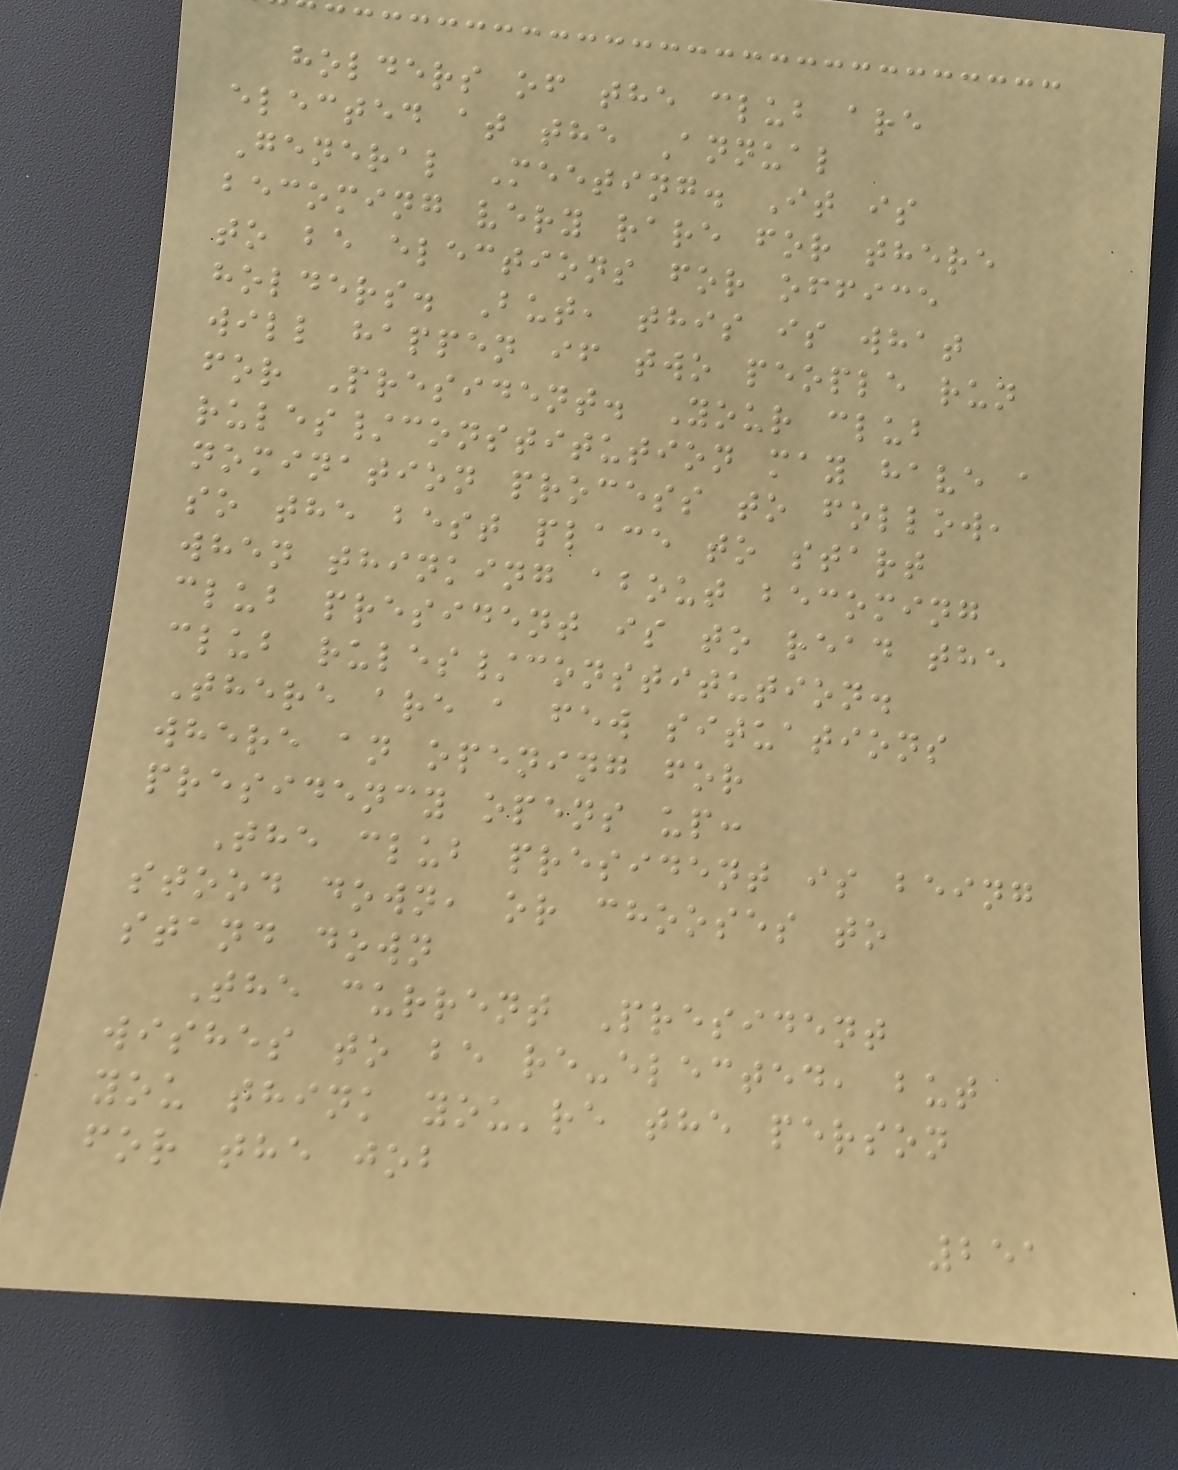holders of the club are
elected at the Annual
General Meeting. It is
becoming very rare for there
to be elections for office
holders. But, this is what
will happen if two people run
for President. Your club
rules/constitution may have a
nomination process to follow,
so the best place to start
when thinking about becoming
club president is to read the
club rules/constitution.
There are a few situations
where an opening for
presidency opens up:
The club president is being
stood down, or chooses to
stand down
The current President
wishes to be re-elected, but
you think you're the person
for the job
251
